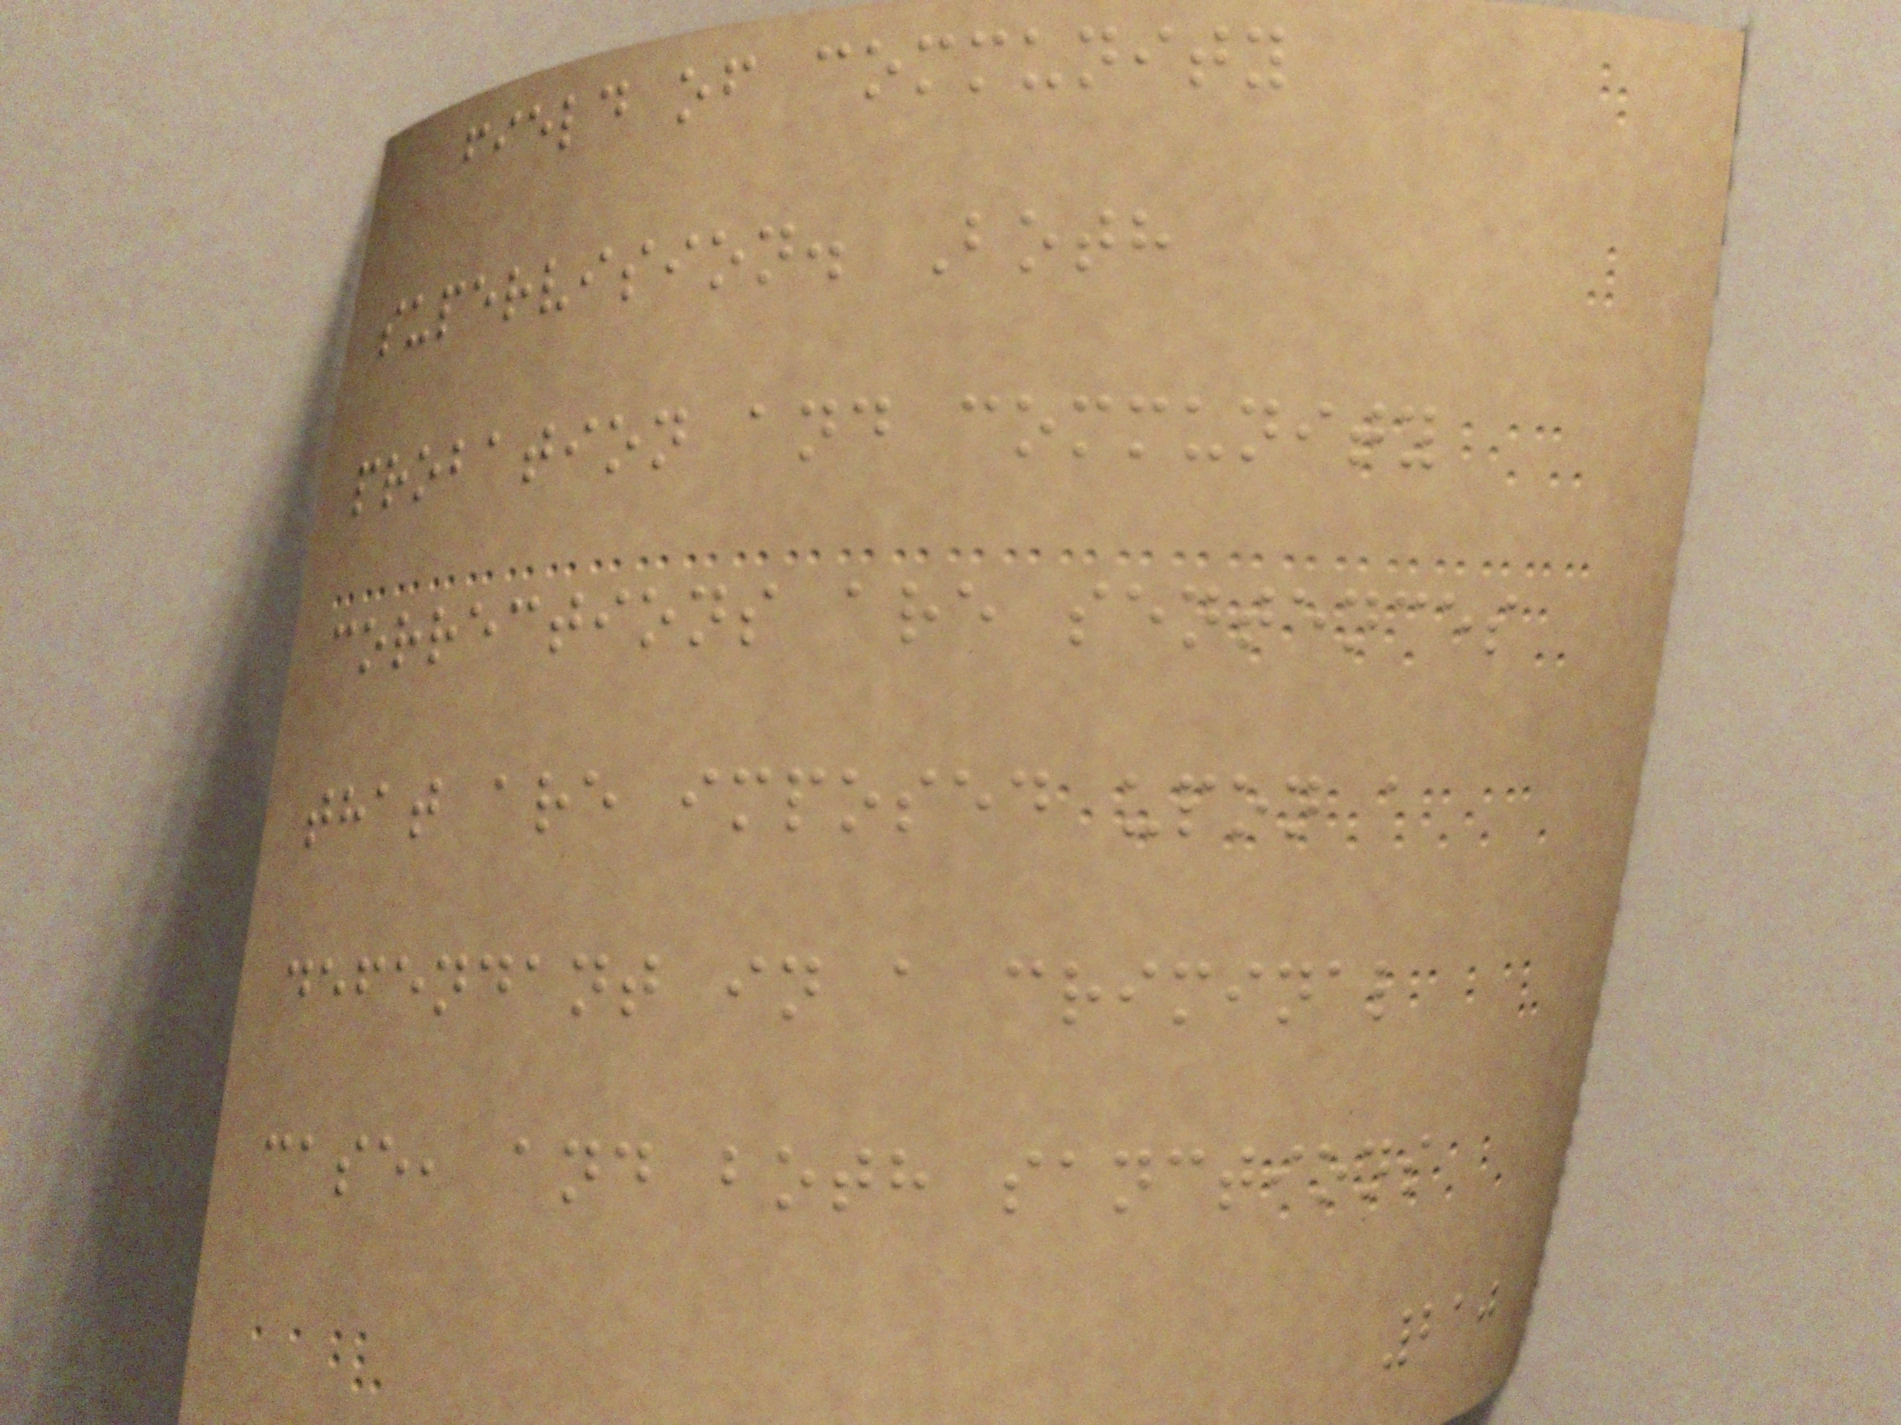field of community
supervision. Both
probation and community
corrections are sentences
that are imposed upon a
defendant in a criminal
case, and both sanctions
210
